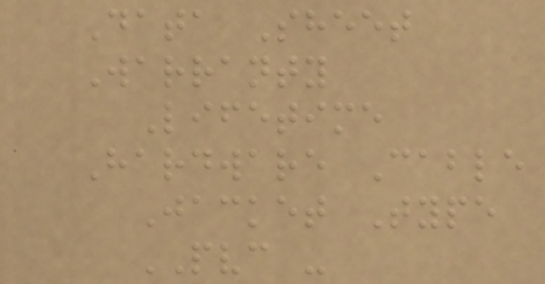Data Sheet
Warranty
Lifetime
Hardware Cable
Jacket Type
PVC -
